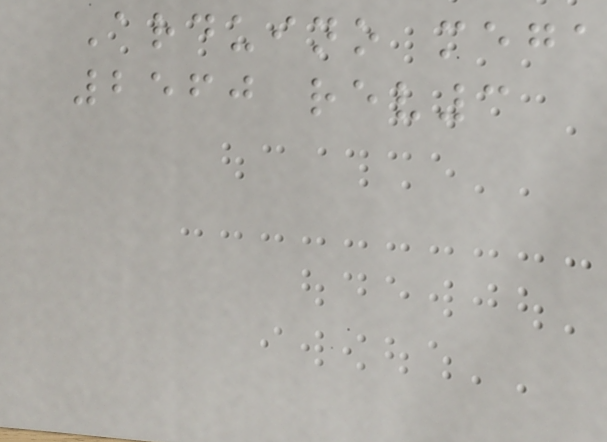Arduino mega
2560 rev3
